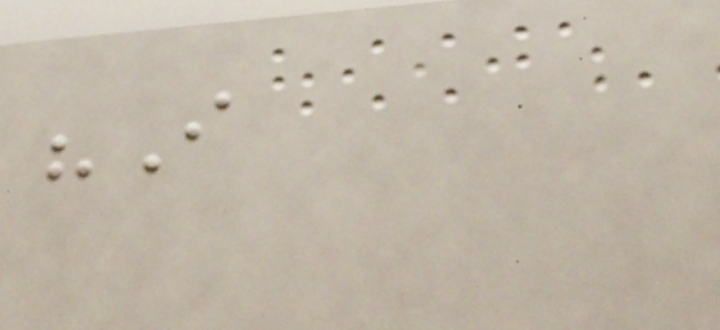"I
